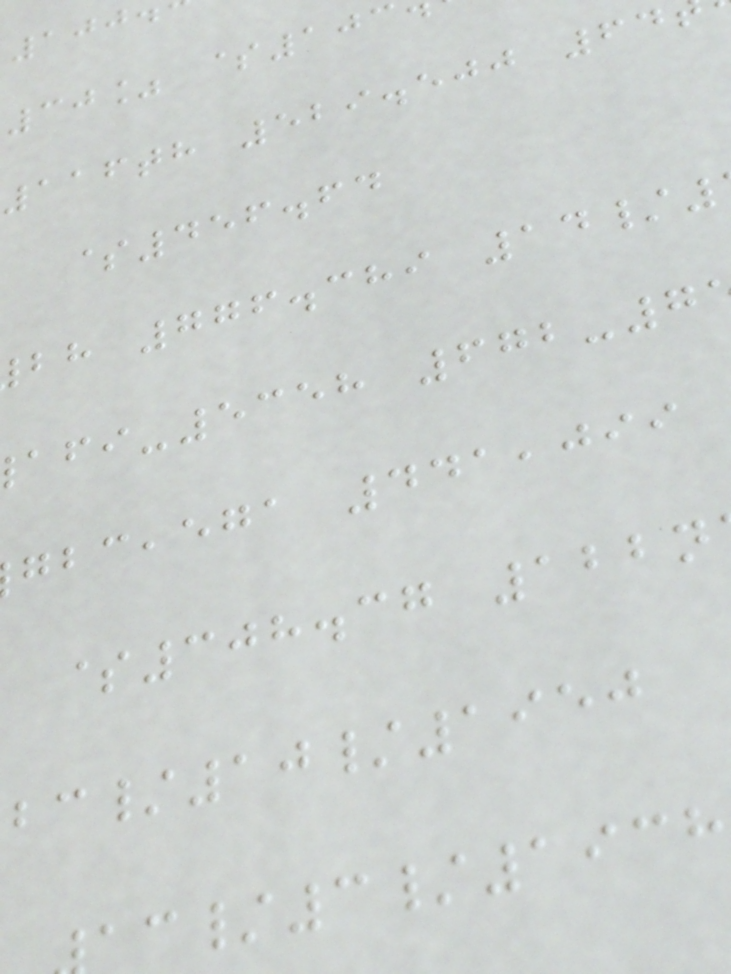100
30% $103
116th 529.500 64
$456.64
bh 776.389 14/
-5358 672-7
,ega 441,099
$308.37 122n
/10/1950
/3/1938
